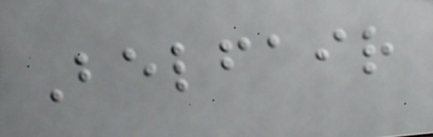Belfair
